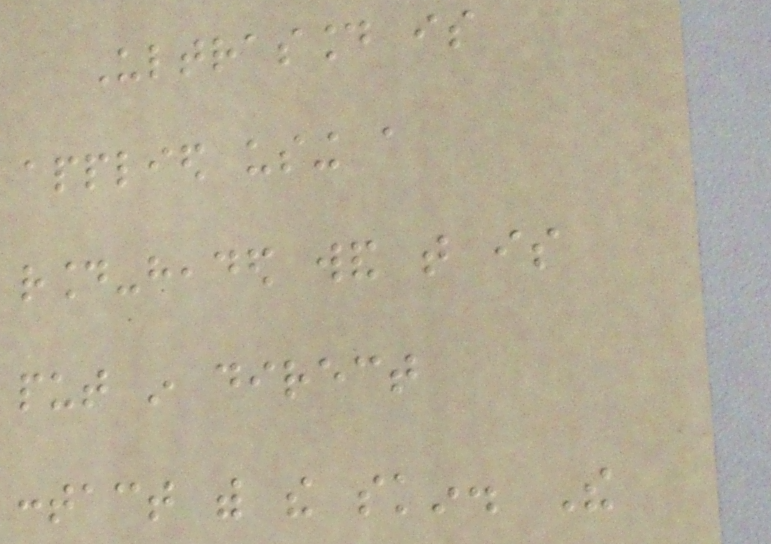Ultrasound is
applied using a
round-headed wand that is
put in direct
contact with the skin. The
